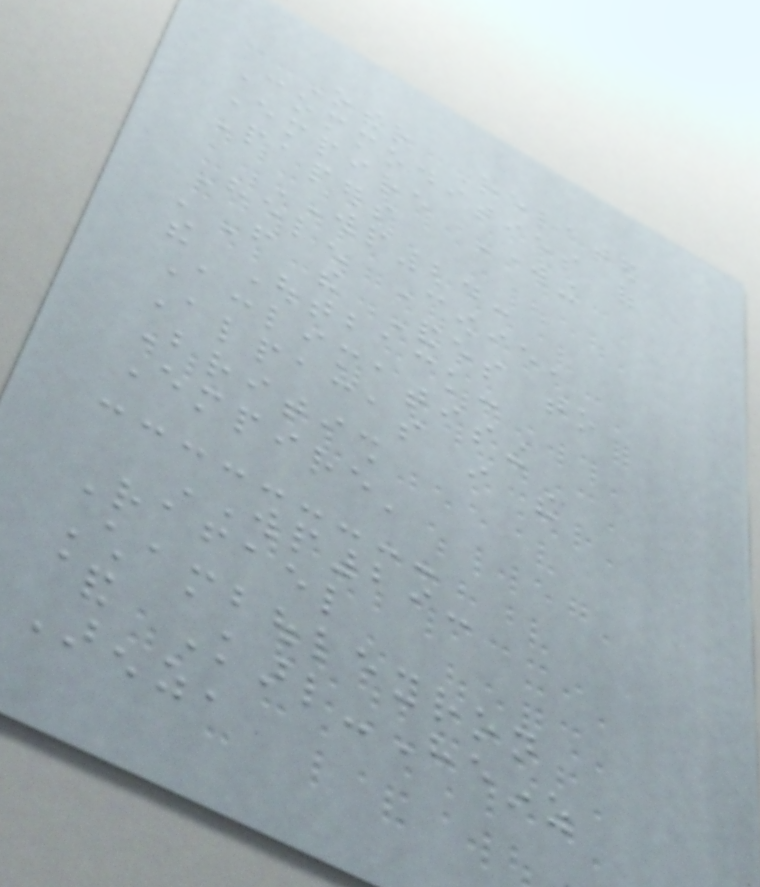Other Related
Commodities of
Empire Working
Papers
WP24:
Helen Cowie,
'From the Andes to
the Outback:
Acclimatising
Alpacas in the
British
Empire'
WP29:
Rafael
Chambouleyron
& Karl-Heinz
Arenz,
